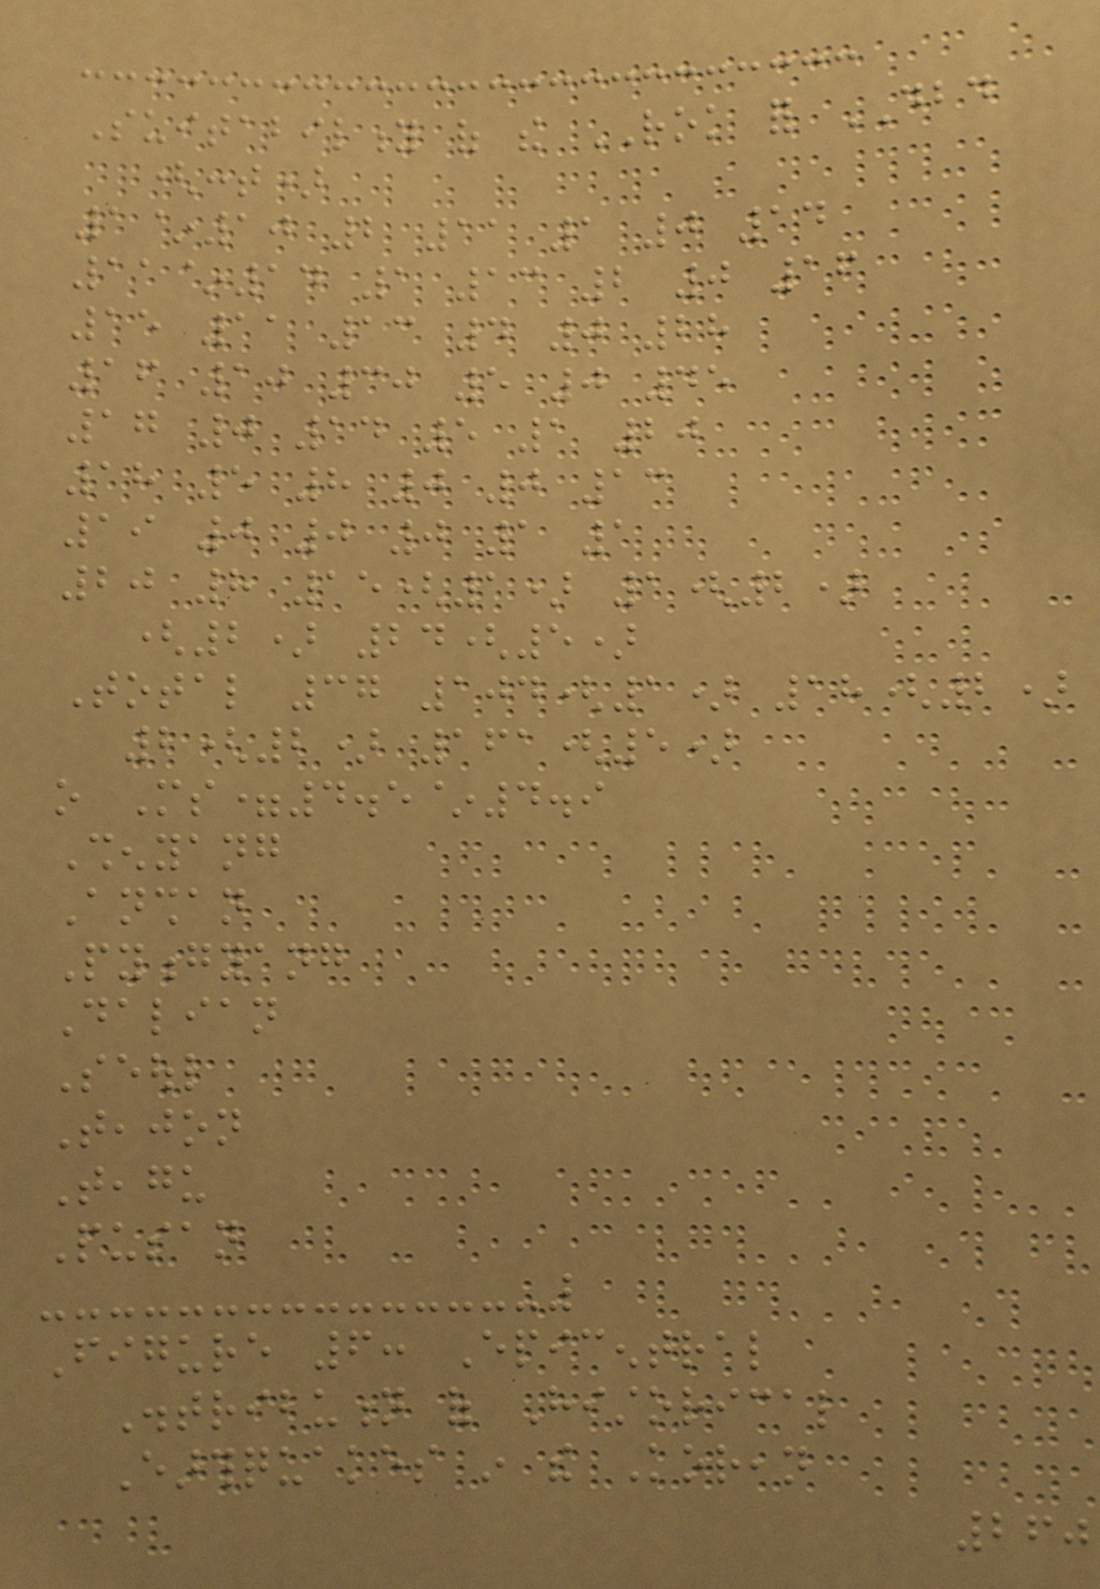Suitability of the ROK for DBD
(cont)
1~10 2 11 1 0 14
11~14 1 13 2 0 16
15 11 13 4 0 28
16 10 30 5 0 45
17 0 14 5 1 20
18 5 8 0 0 13
19 0 0 0 1 1
20 8 15(1) 1(2)
(2) 24(5)
Total 37 104(1) 18(2)
2(2) 161(5)
o Ms=4.5~4.9
Shenyang
Anshan
Pyongyang
Dalian
Seoul
Teajon
Teagu
Pusan
Figure 6: Epicentral
Distribution of Historical
Earthquakes in the Korean
260
